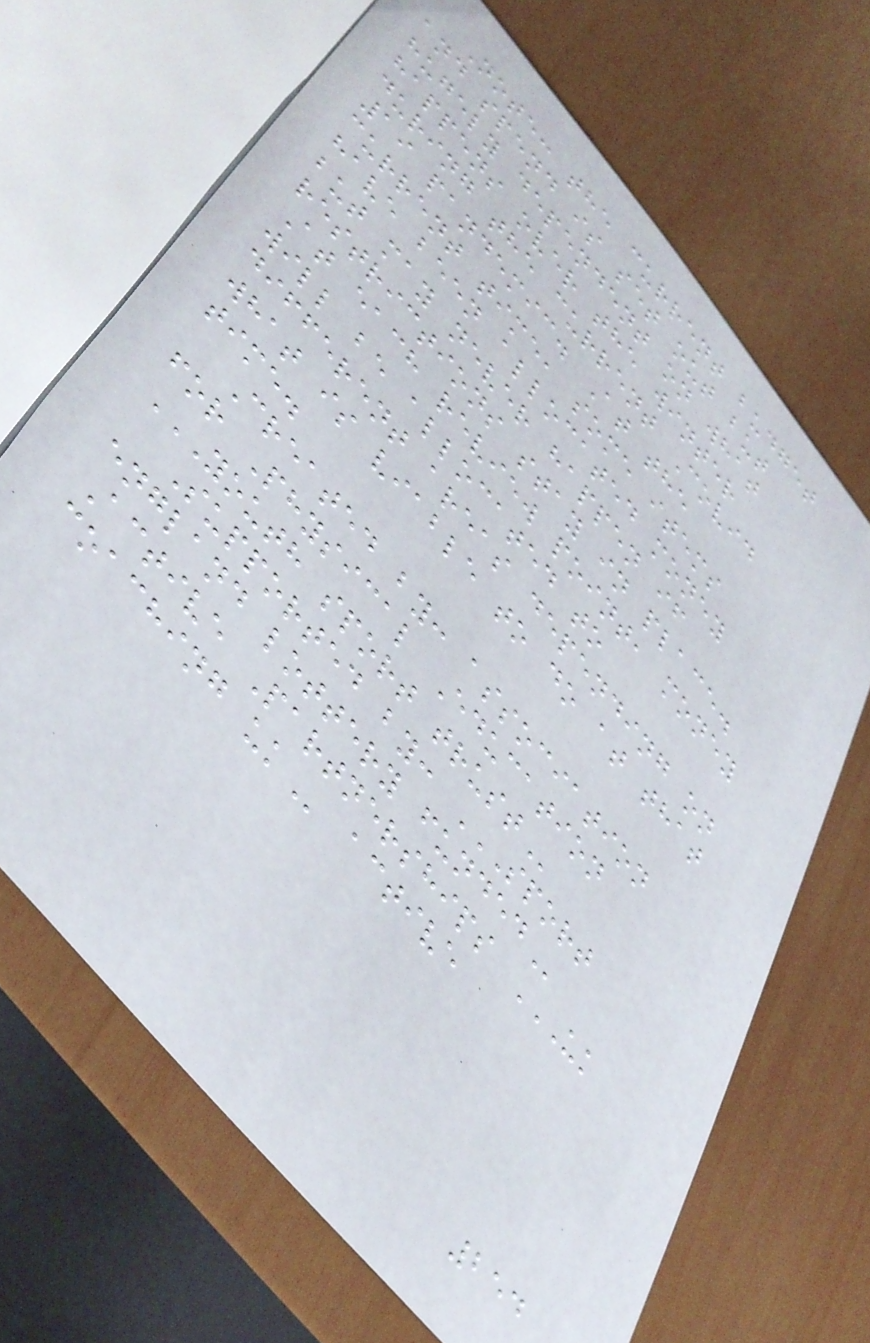Note: the current budget
and spend is set out but
hugely dependent on what
happens over the winter
during the current Covid
19 pandemic. At the
current time, some items
have been allocated money
but may never happen if
restrictions stay in place.
At each review point, money
will be allocated to
different areas depending on
what is viable to do at that
time.
Created by: association
for Physical Education
YOUTH SPORT TRUST
Supported by: SPORT
ENGLAND LOTTERY FUNDED
Active Partnerships UK
COACHING UK active
254
